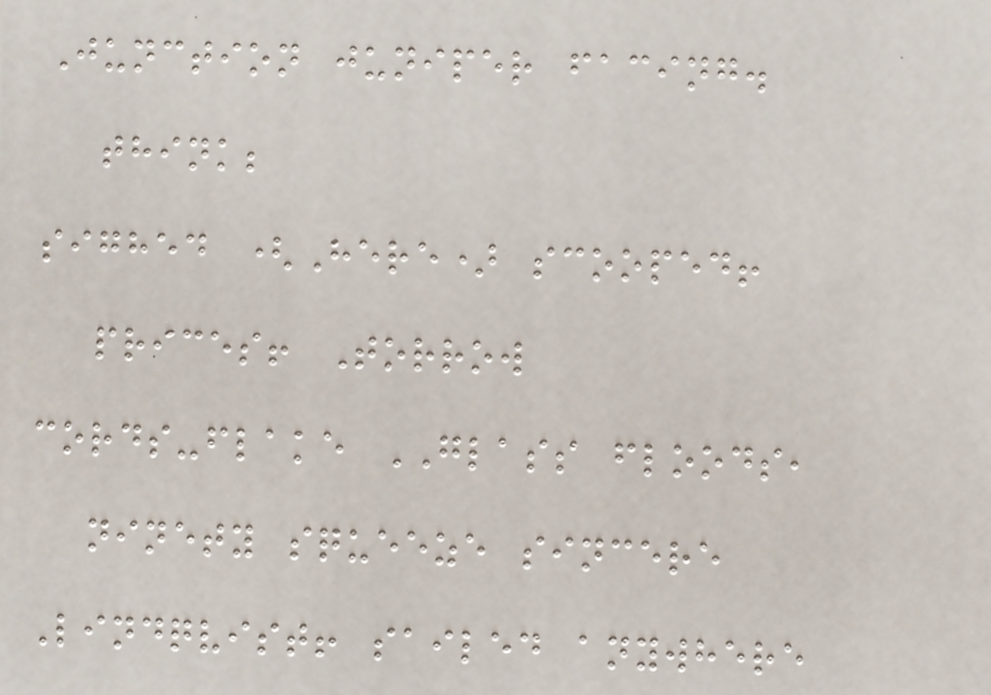Junction juniper facing.
think;
sighed (Here) scooped!
prices! Torrow
cords-flake GLASS floods,
ninety squeeze sincere
Lindqvist! sailed anywhere
